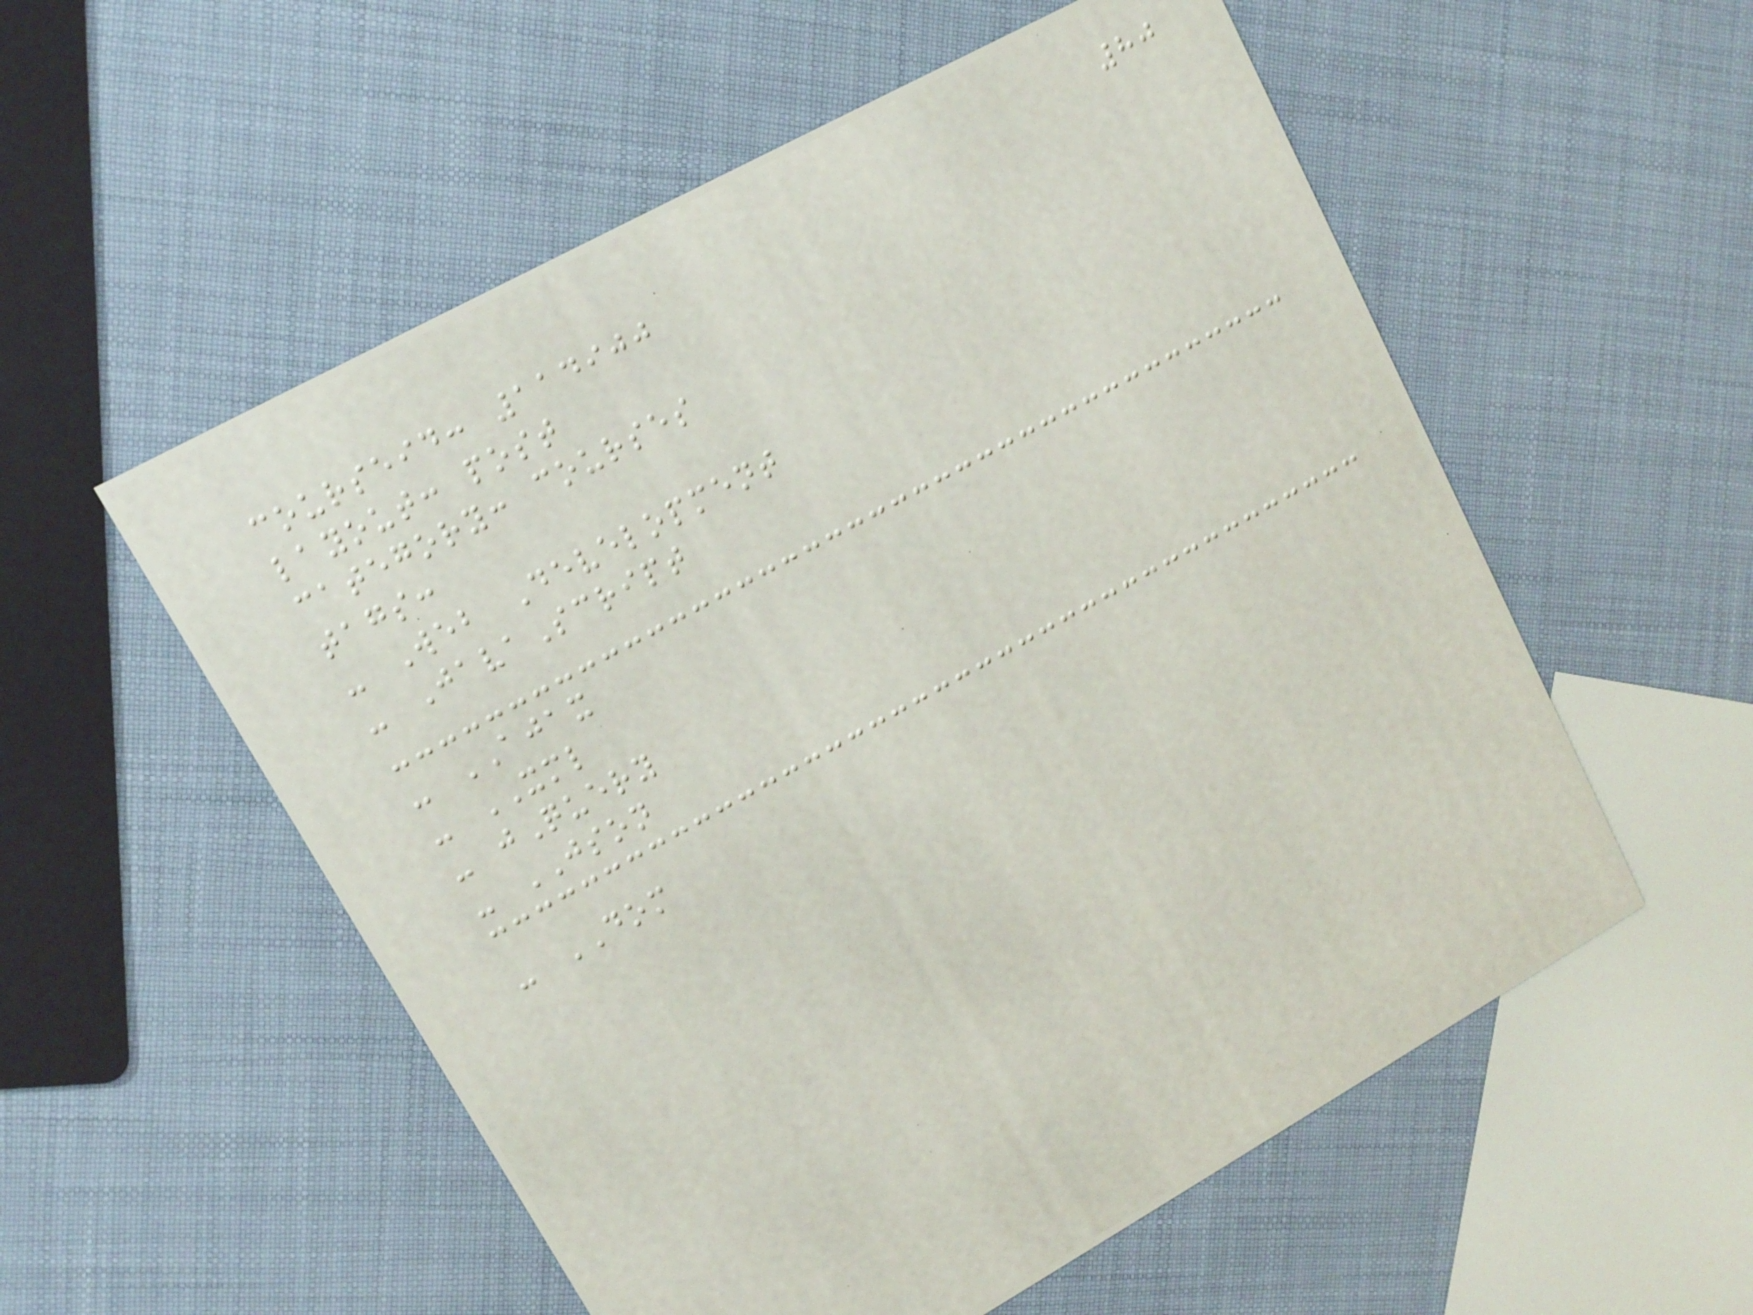80
courseid: 114900
layout: post
category: courses
tags:
- Web Development
- JavaScript
- AJAX
- XML
- jQuery
- JSON
- DOM
